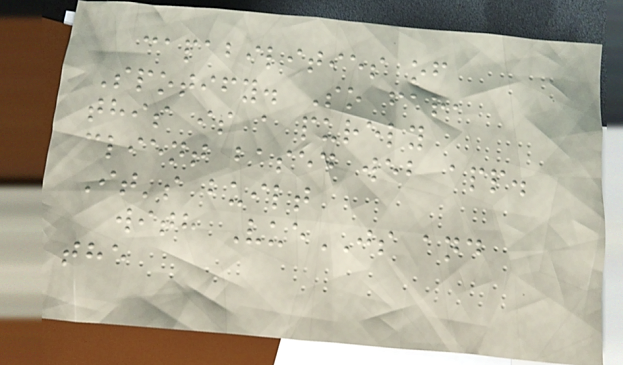capabilities of
Spotify. So far,
this is a purely
client based web app.
It's built
with VueJS and
the
